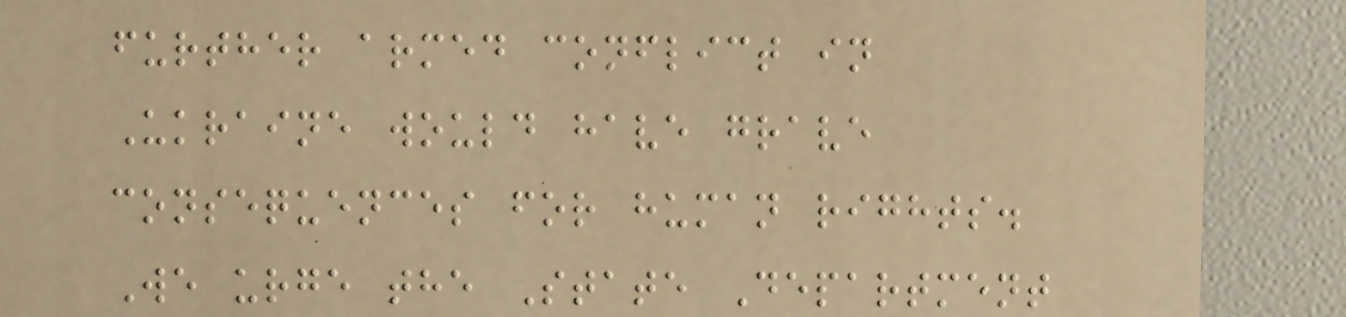further armed conflict in
Ukraine would have grave
consequences for human rights.
We urge the State Department
